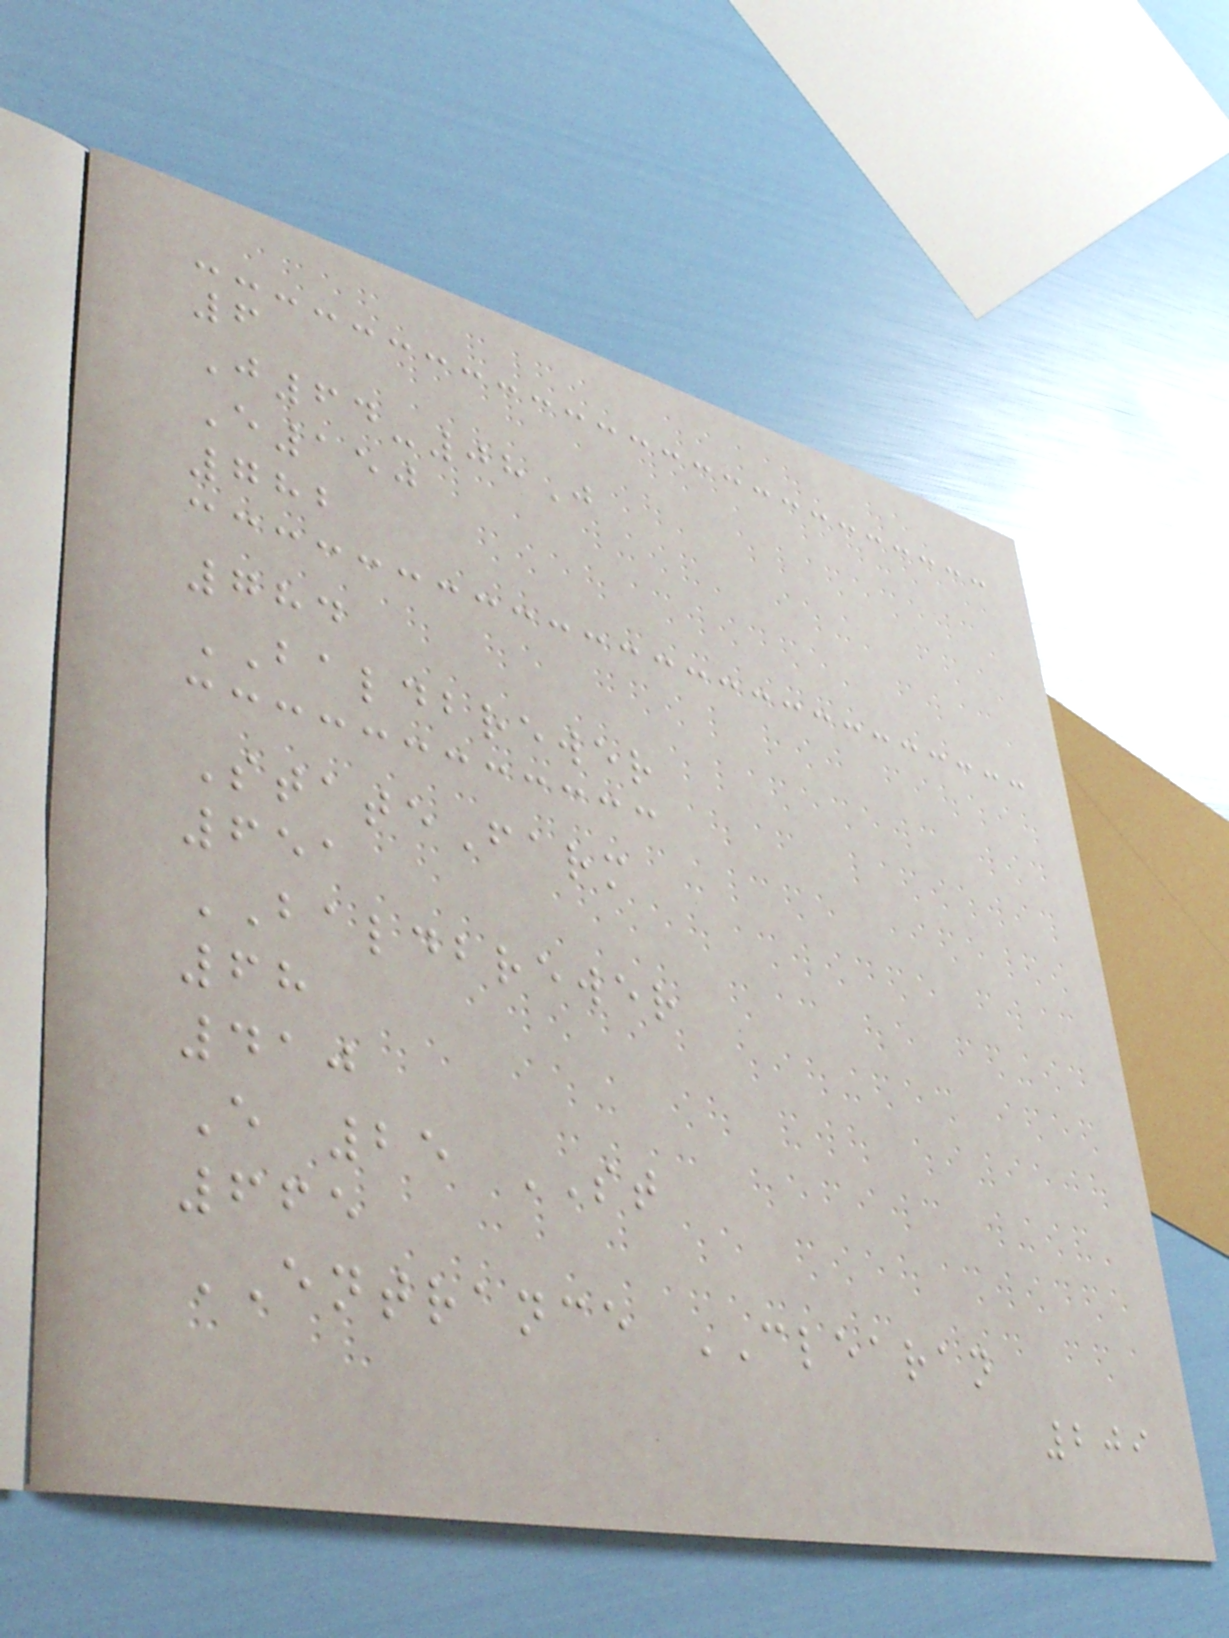6
J64-08J
E150
782
784
BALDBREWER
StateFarm
651
BALDBREWER
68
410
E 25 ST
665
ENTRANCE CLEARAN
209
